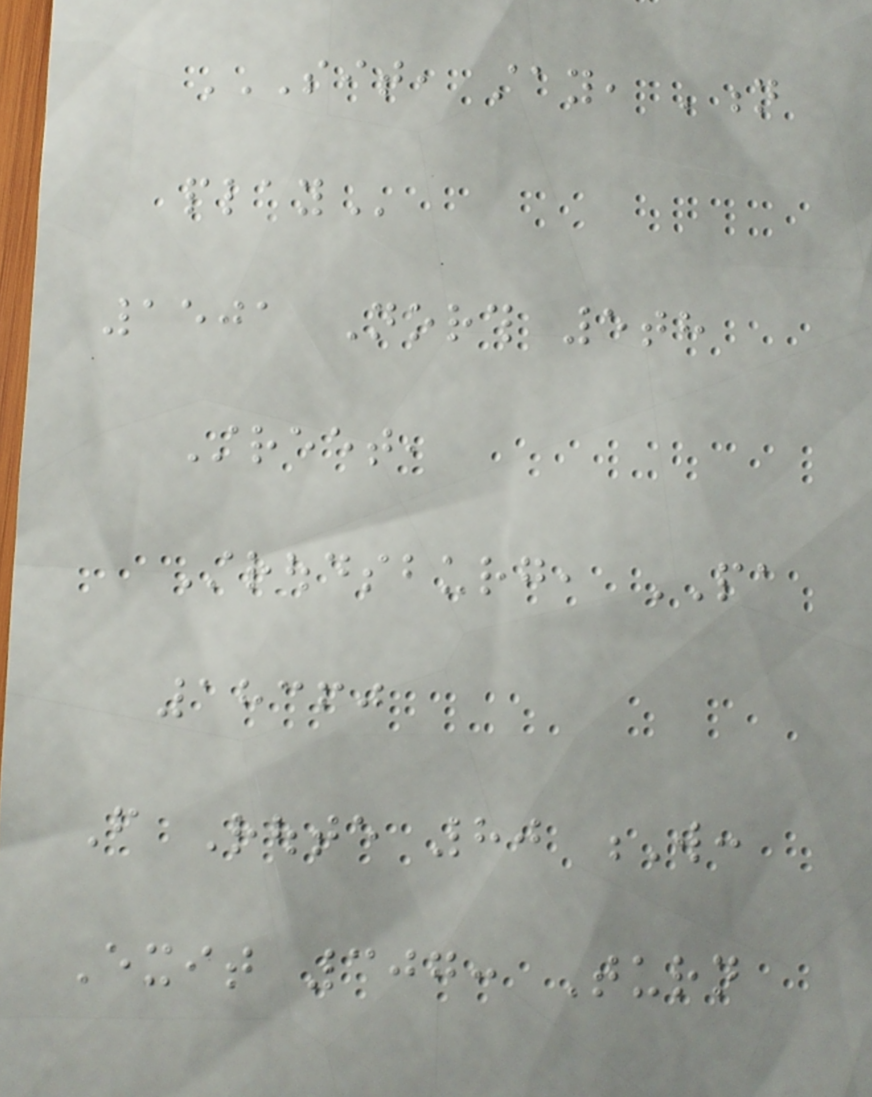SIT, STAY, 'N
PLAY
1501 North 5th
Street,
Stroudsburg, PA
18360
From Route 80 W:
Exit 307: Turn
